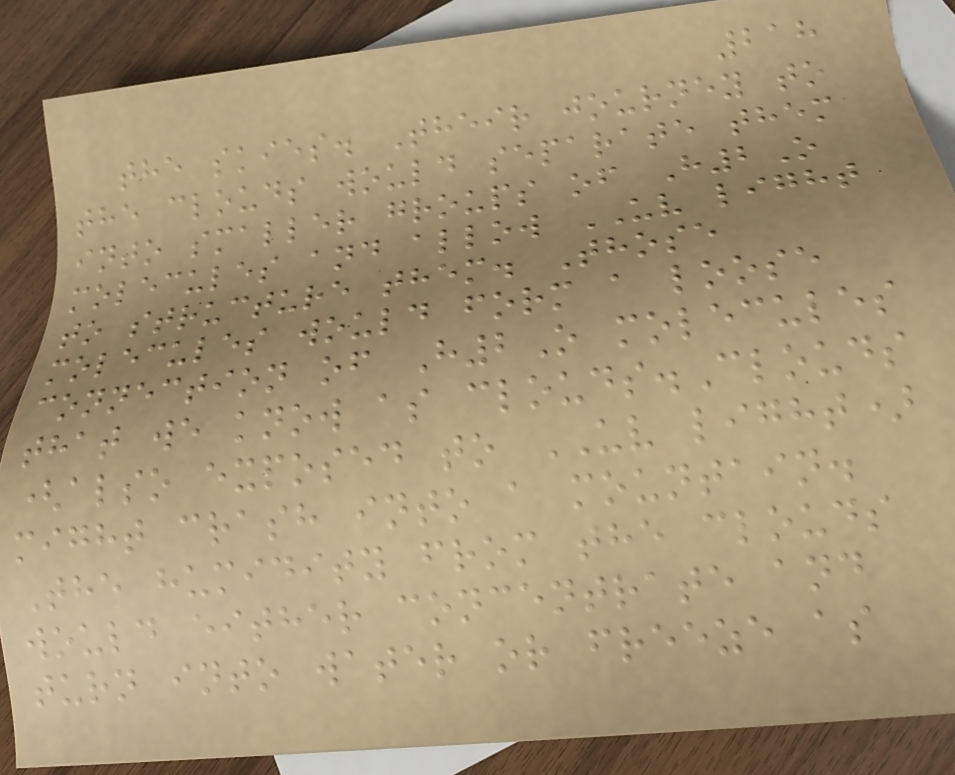218
the skies. Their journey to
the clouds would separate them
into smaller groups of H2O
molecules and allow UV light
to structure them. Those
molecules would form a loose
connection of H2O molecules
that we know as clouds.Clouds
(also exposed to UV light)
might crash into a mountain.
The humidity from the clouds
would either concentrate and
turn into water or freeze as
